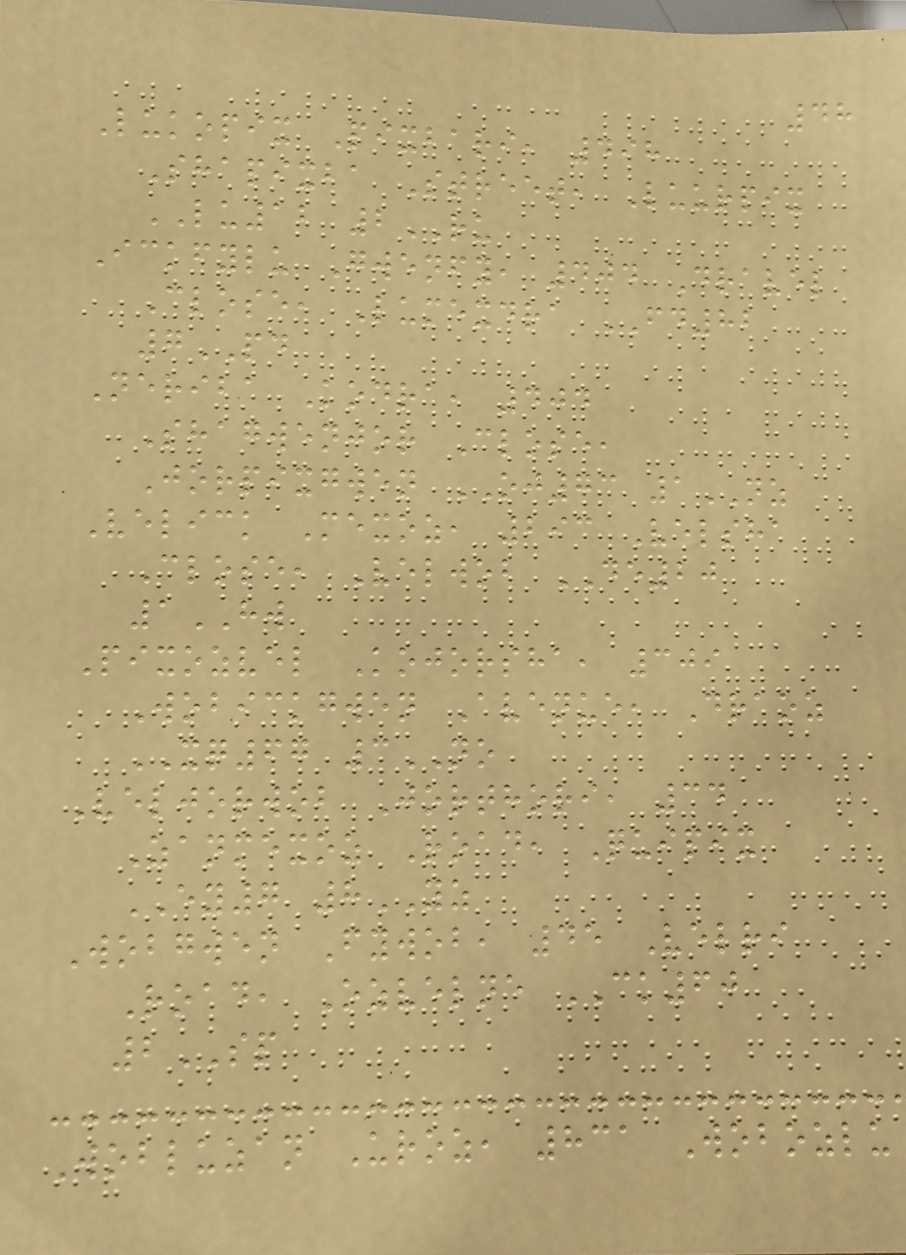48
Lukopix Pixbari, 498
Shapixba Street, Luurpix
LU12 2RU
Ickfylu Gwenfy, 404 Dravel
Close, Lumexdra FD82
7PD
Neriba Kodra, 404
Shagwenjor Close,
Jorpixgwen OJ73 1NZ
Velick Mexoz, 293 Velsha
Close, Velwob DE20
1HW
Pixozvel Kojorsha, 309
Wobickgwen Avenue, Draoz
XQ67 3NO
Veljorwob Jorthori, 34
Zanmexoz Road, Quipix
EY7 8YZ
Wobgwen Fywob, 45 Velri
Road, Ozvelne CK60
2SP
Wobluzan Uroz, 831 Wobozlu
